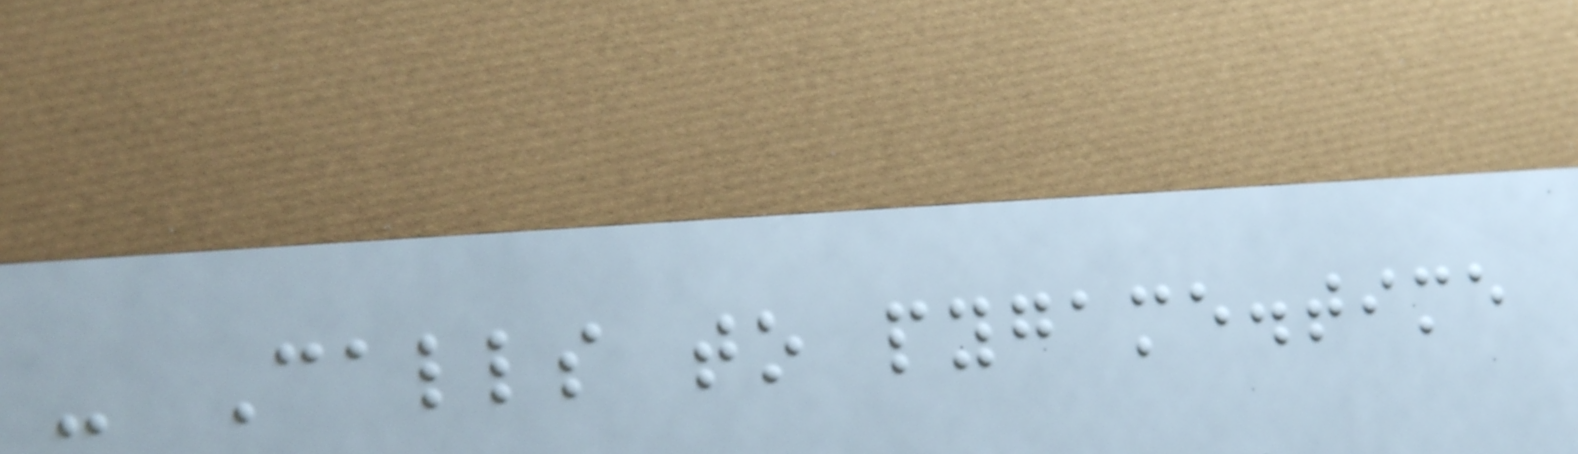- Calls to pygame.time
